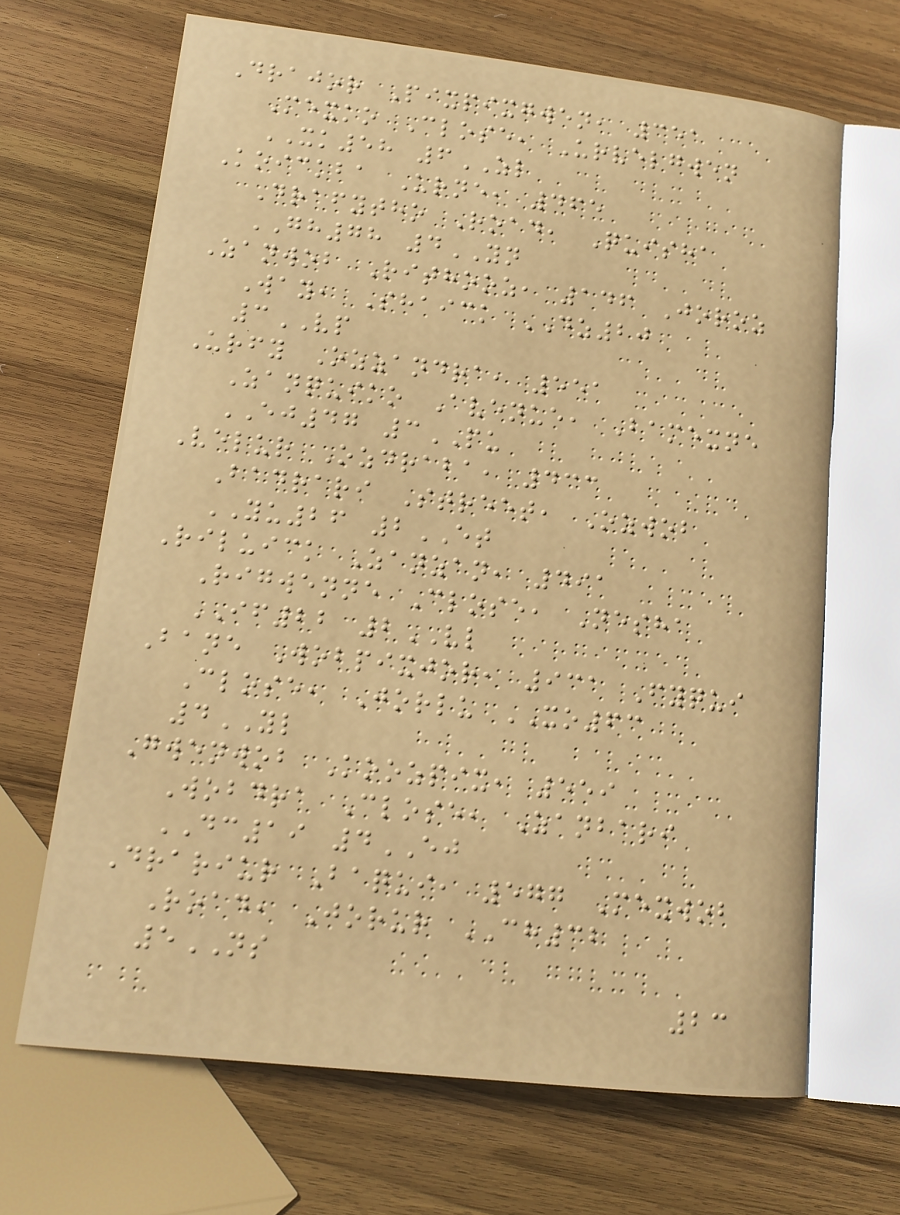Drajor Pixpixgwen, 351
Mexko Close, Urvelgwen
XK58 6ZL
Koickba Urne, 465
Drafytho Road, Quisha
GH78 4YN
Zanwob Rithooz, 146 Joroz
Way, Shaick DZ20
3VP
Urfy Ozzandra, 551
Zanquiko Avenue, Bamexne
EJ47 3PU
Velur Ozdraba, 433
Badrari Street, Ozwob
YU26 2ET
Riluick Zanzan, 491
Rigwenne Close, Nesha
IF22 2VL
Bane Wobpixjor, 931 Fyqui
Close, Jorlu XO63
4YL
Gwenwob Koozpix, 559
Wobdra Close, Zanbari
DC19 4EJ
Drariur Baqui, 577 Mexwob
Road, Jorur CH32
5NS
23
